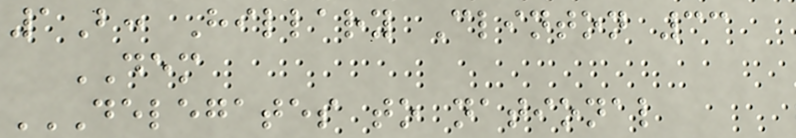1B: Hillary Clinton 33
DEM
DELEGATES TO NATIONAL
